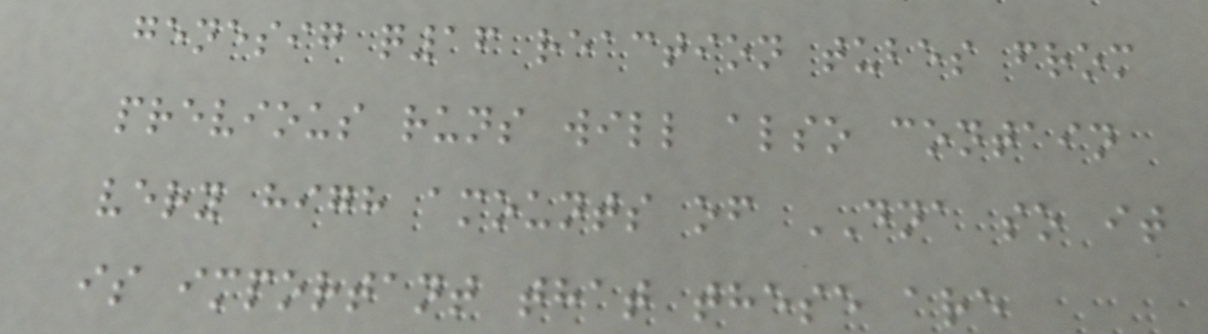genesig q16 reaction tubes from
previous runs will also contain
very high amounts of DNA so it
is important that these are
